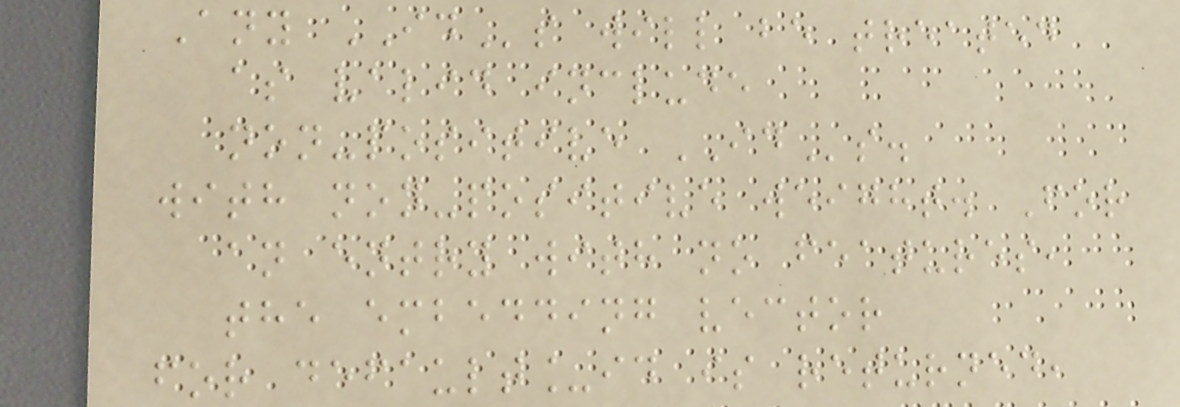Any IDs will be treated
as valid include
non-positive IDs.
with non-positive weight. For
an entry with no features,
the embedding vector
for default_id is returned,
